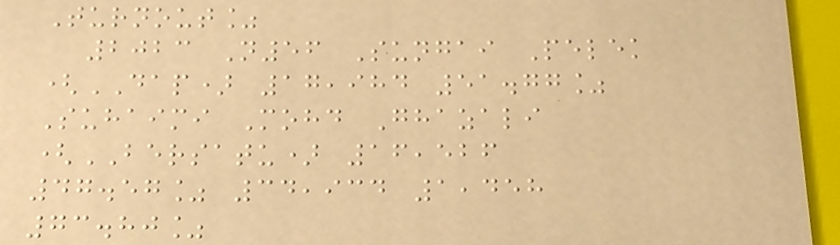Turnout%
2023 N56 Sungai Pelek
(DAP) 17,984 51.77%
Suhaimi Mohd Ghazali
(BERSATU) 16,526
47.57% 34,934 1,458
73.80%
